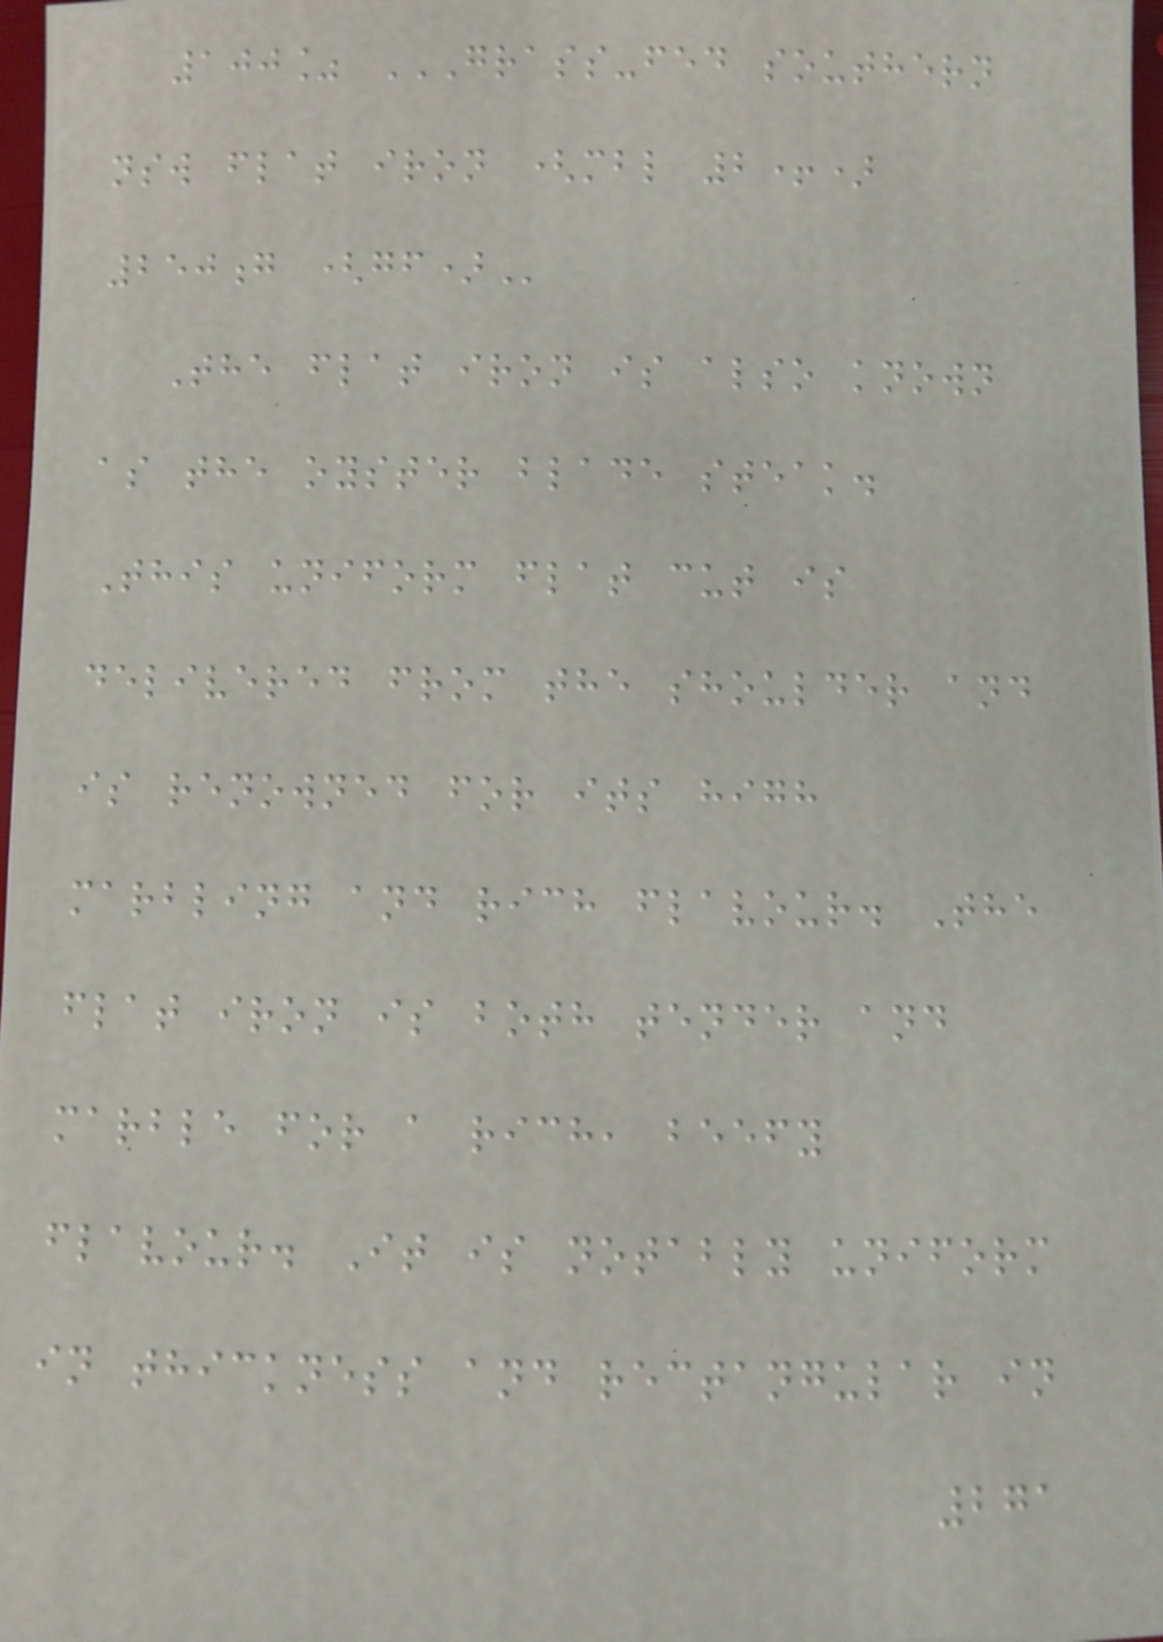100% GRASS-FED SOUTHERN
NSW FLAT IRON (MBL 2+)
250G (GF)
The flat iron is also known
as the oyster blade steak.
This uniform flat cut is
delivered from the shoulder and
is renowned for its high
marbling and rich flavour. The
flat iron is both tender and
marble for a rich, beefy
flavour. It is notably uniform
in thickness and rectangular in
271
